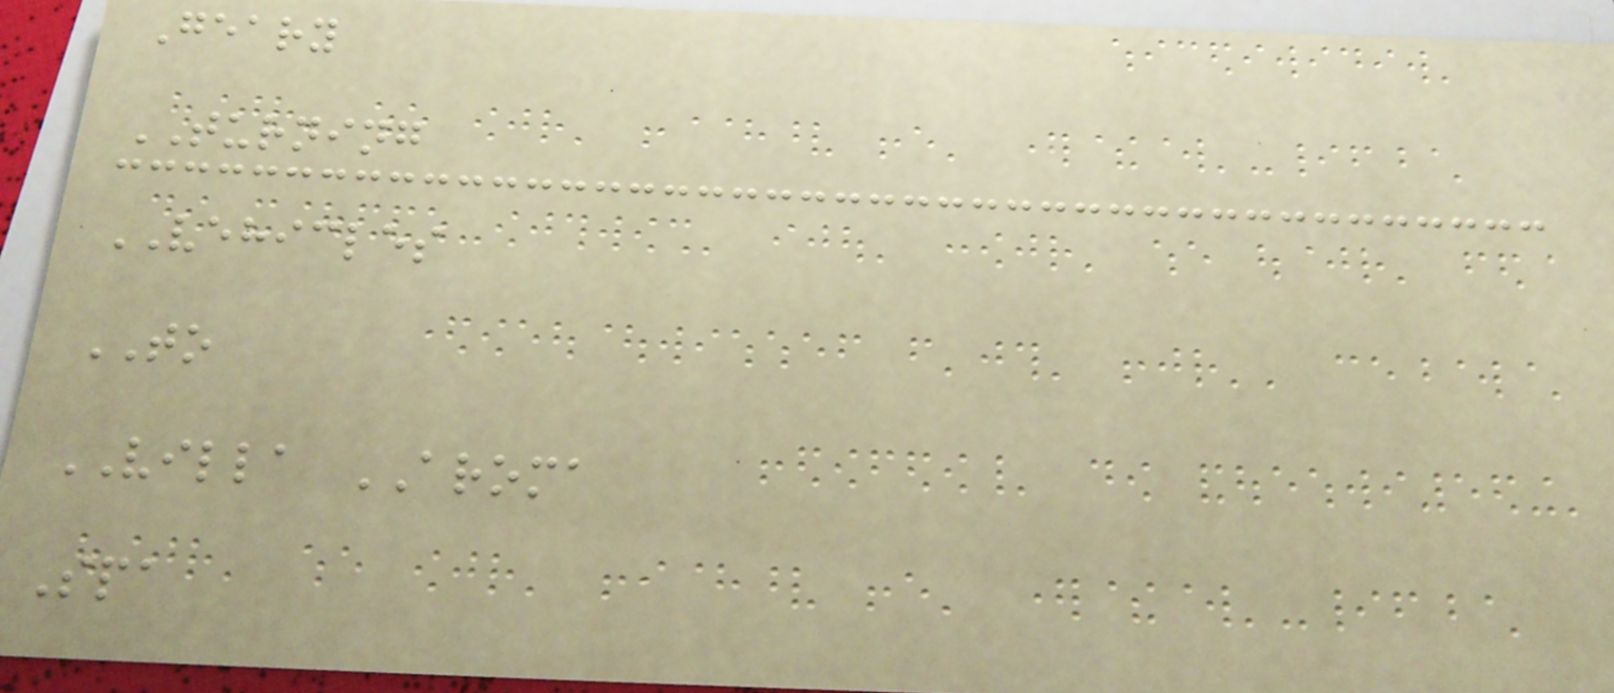Geary
TURNING
VEHICLES
TO
VILLA AROMA
Spa
